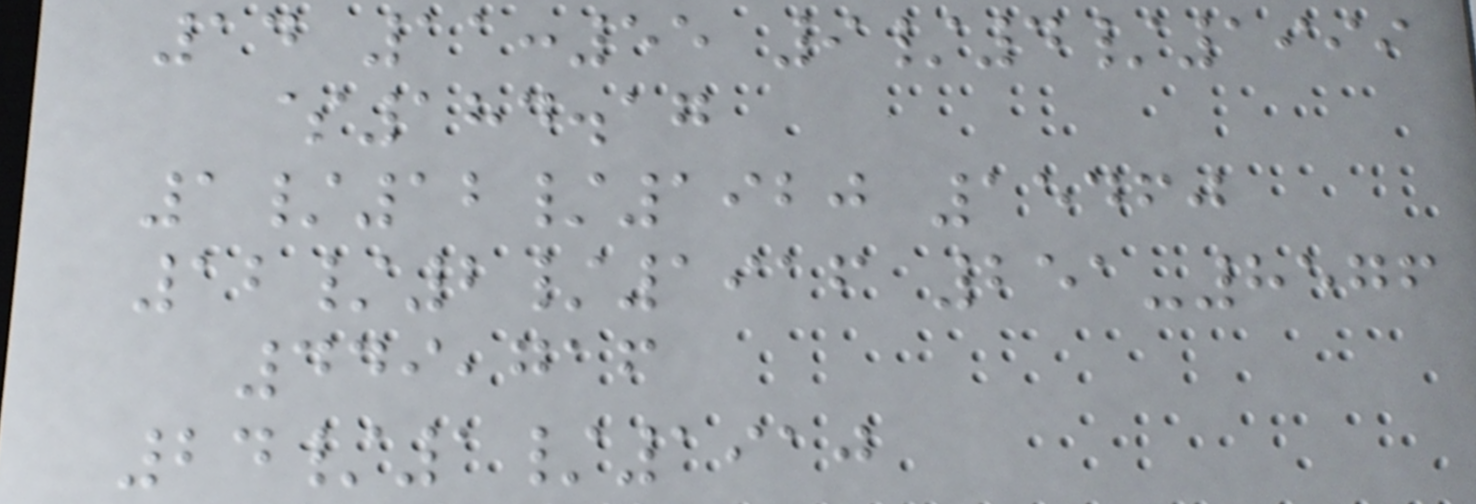14 11:55 9/4/1999
$184.17
1/12/1920 15460
12/2/1916 251-8576
449,716
24/1/1910
